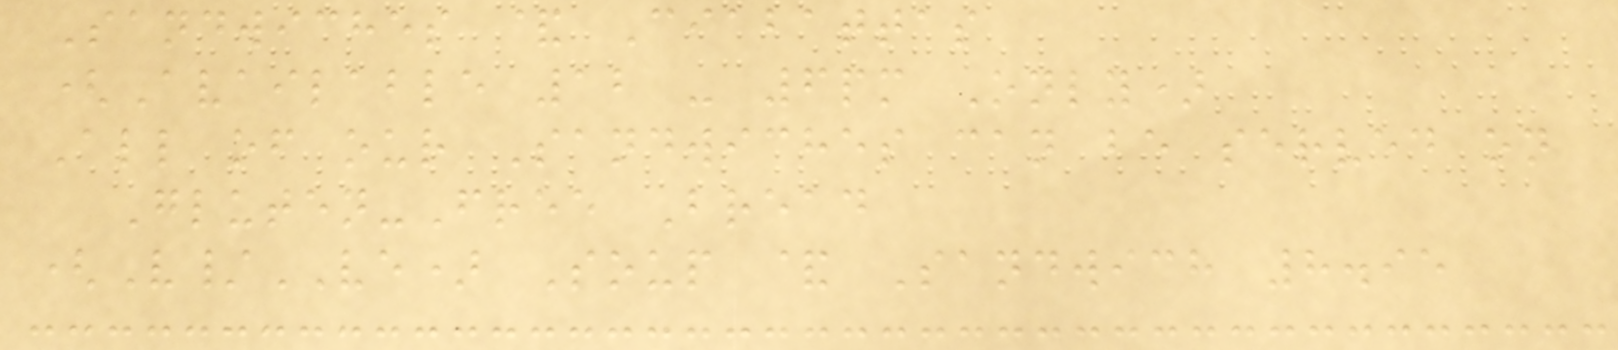Sandwiches & Ciabattas
(Available 12 - 6pm Only)
All of our Sandwiches can be served on
Gluten-Free Bread
(V/VE) Soup & Sandwich 8.95
